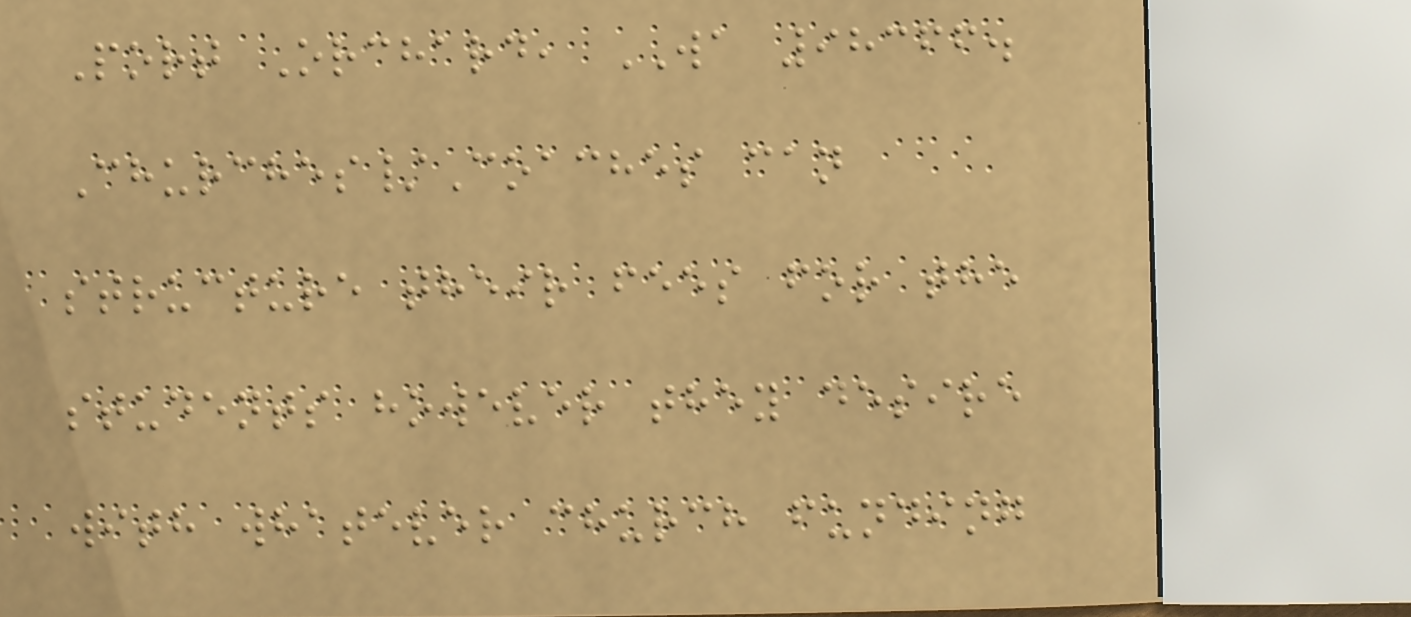Port Orchard, WA 98366.
Churches/Coaches can
structure their fees for the
students however they desire
with whatever church funding
